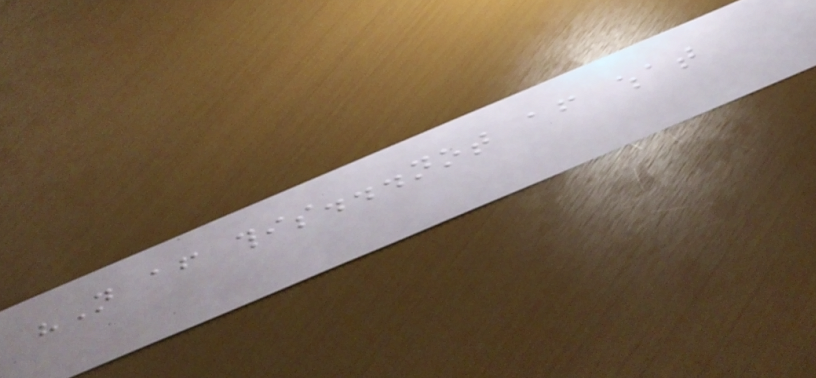"Not after this...not after what
